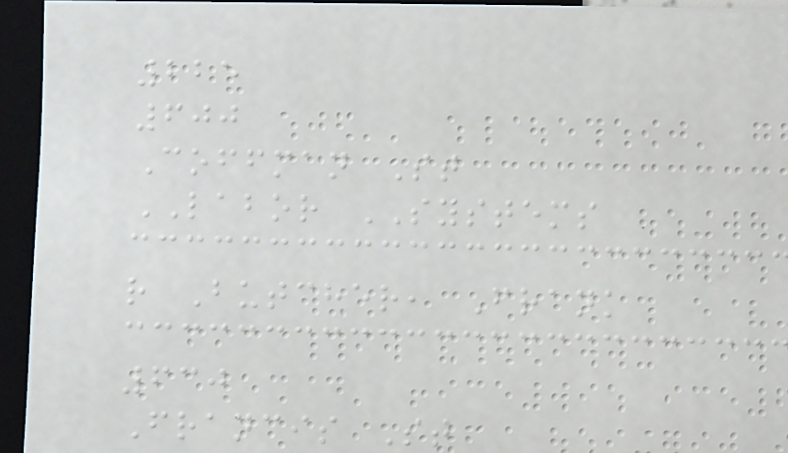225
600
Coffman St
LABOR SYSTEMS
r Butcher, Frank
630
Francis St
